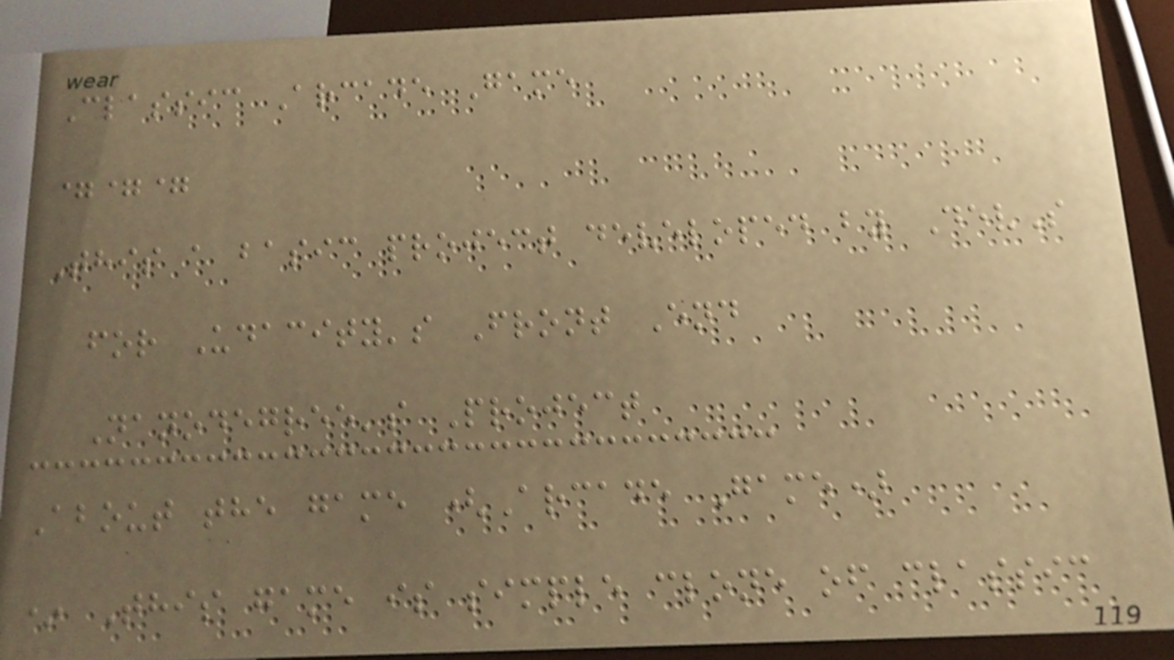Classic Arcade Game
===
This a basic project developed by DevS
for Udacity's Front End
Nanodegree's Project
About the game (Arcade Game)
* This game is simple clone of classic
